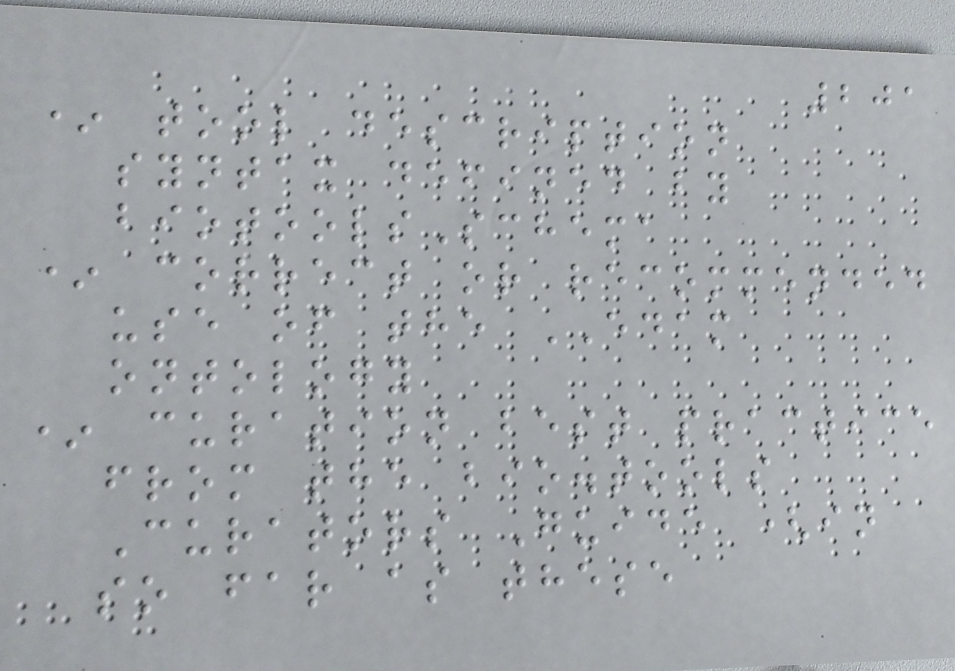201
* tool description
syntax defined by
biotoolsSchema
* correct or recommended
use of the EDAM
ontology
* curation best practice
from the bio.tools
Curators Guide (in
so far as these
